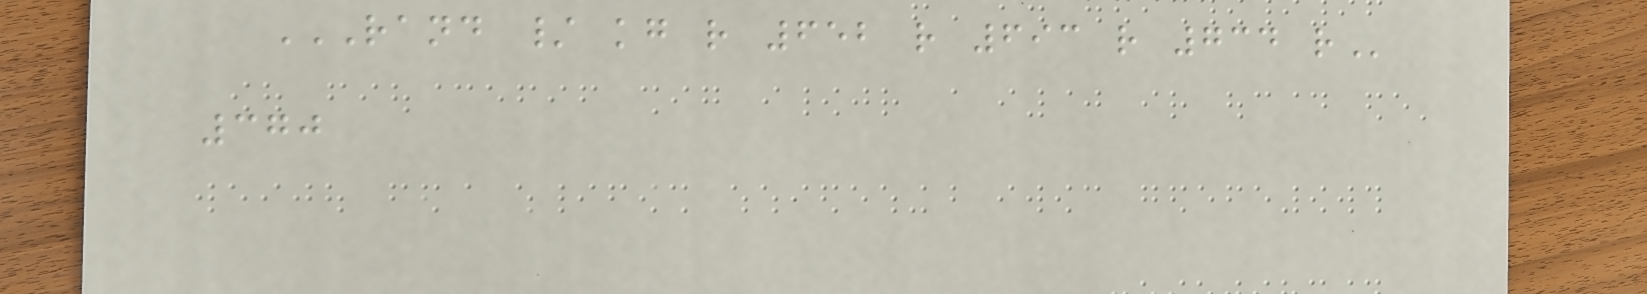RAND / KG R 652 R 693 R 734 R
370
